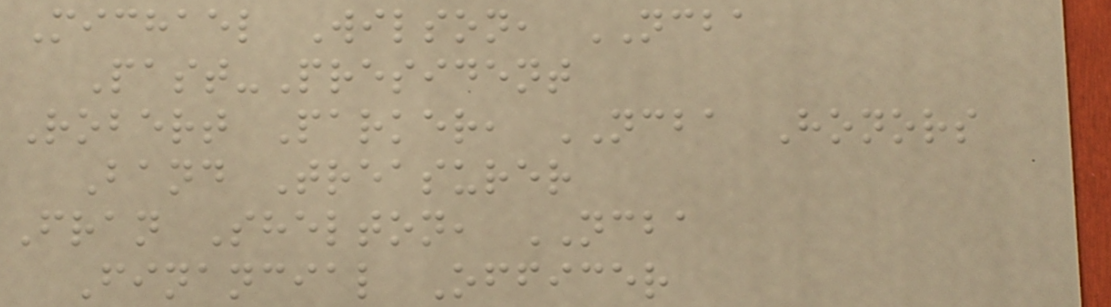Michael Wilson, NCBA
Past-President
Robert Parker, NCBA Honors
Band Treasurer
Fran Shelton, NCBA
Financial Officer
